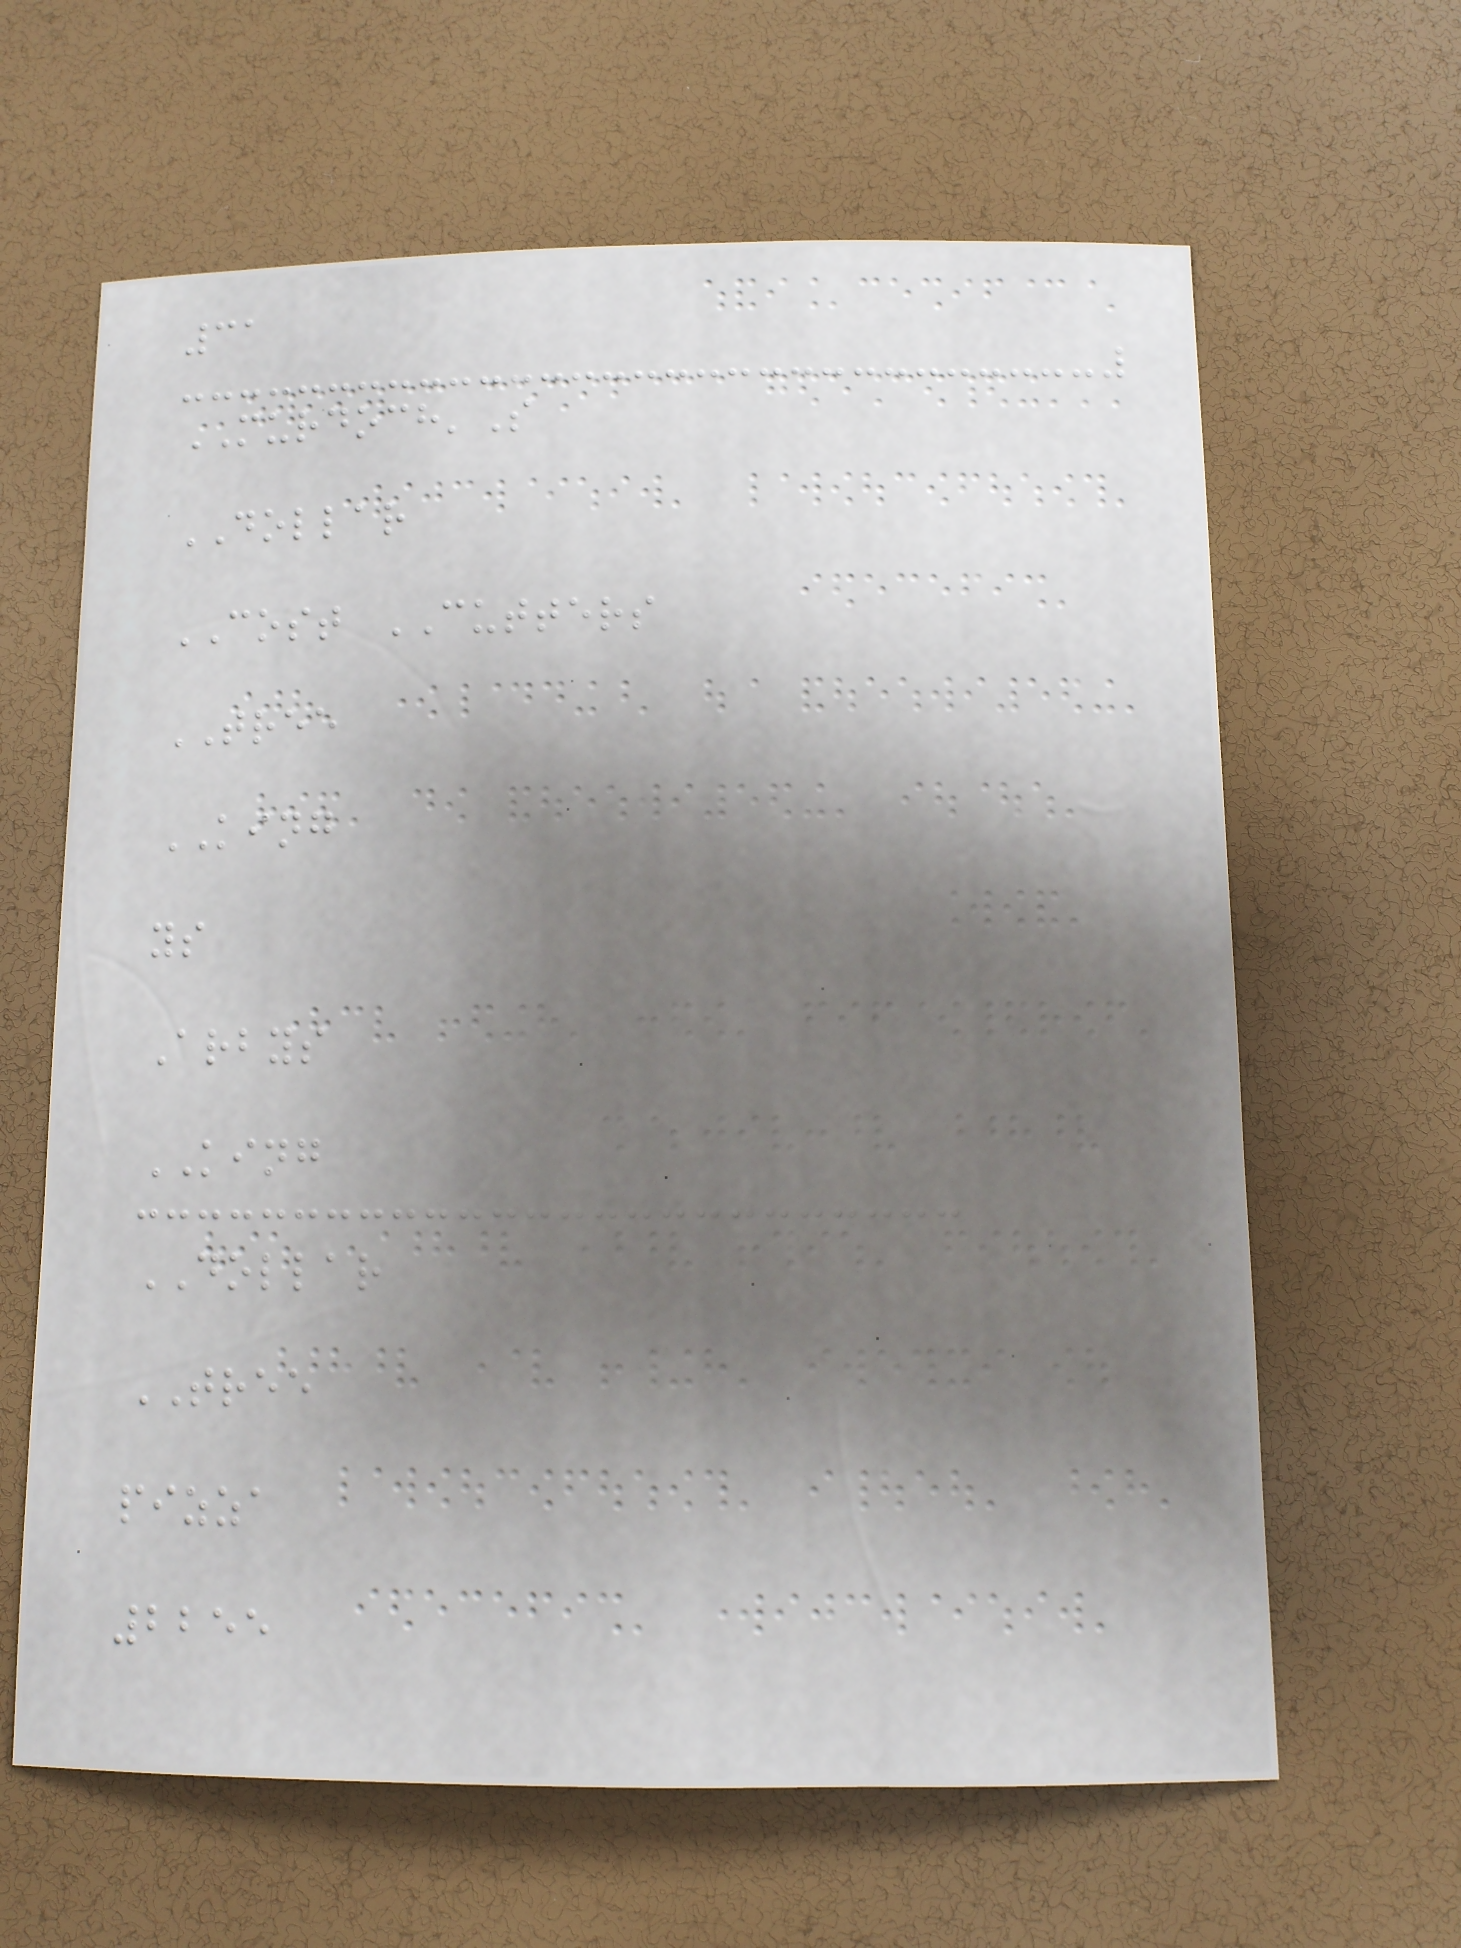31
MURDOCH'S
DOLLAR
COST CUTTERS
TREE
KING
ys
Arbys
KING
DOLLAR
TREE
pizza
2255
